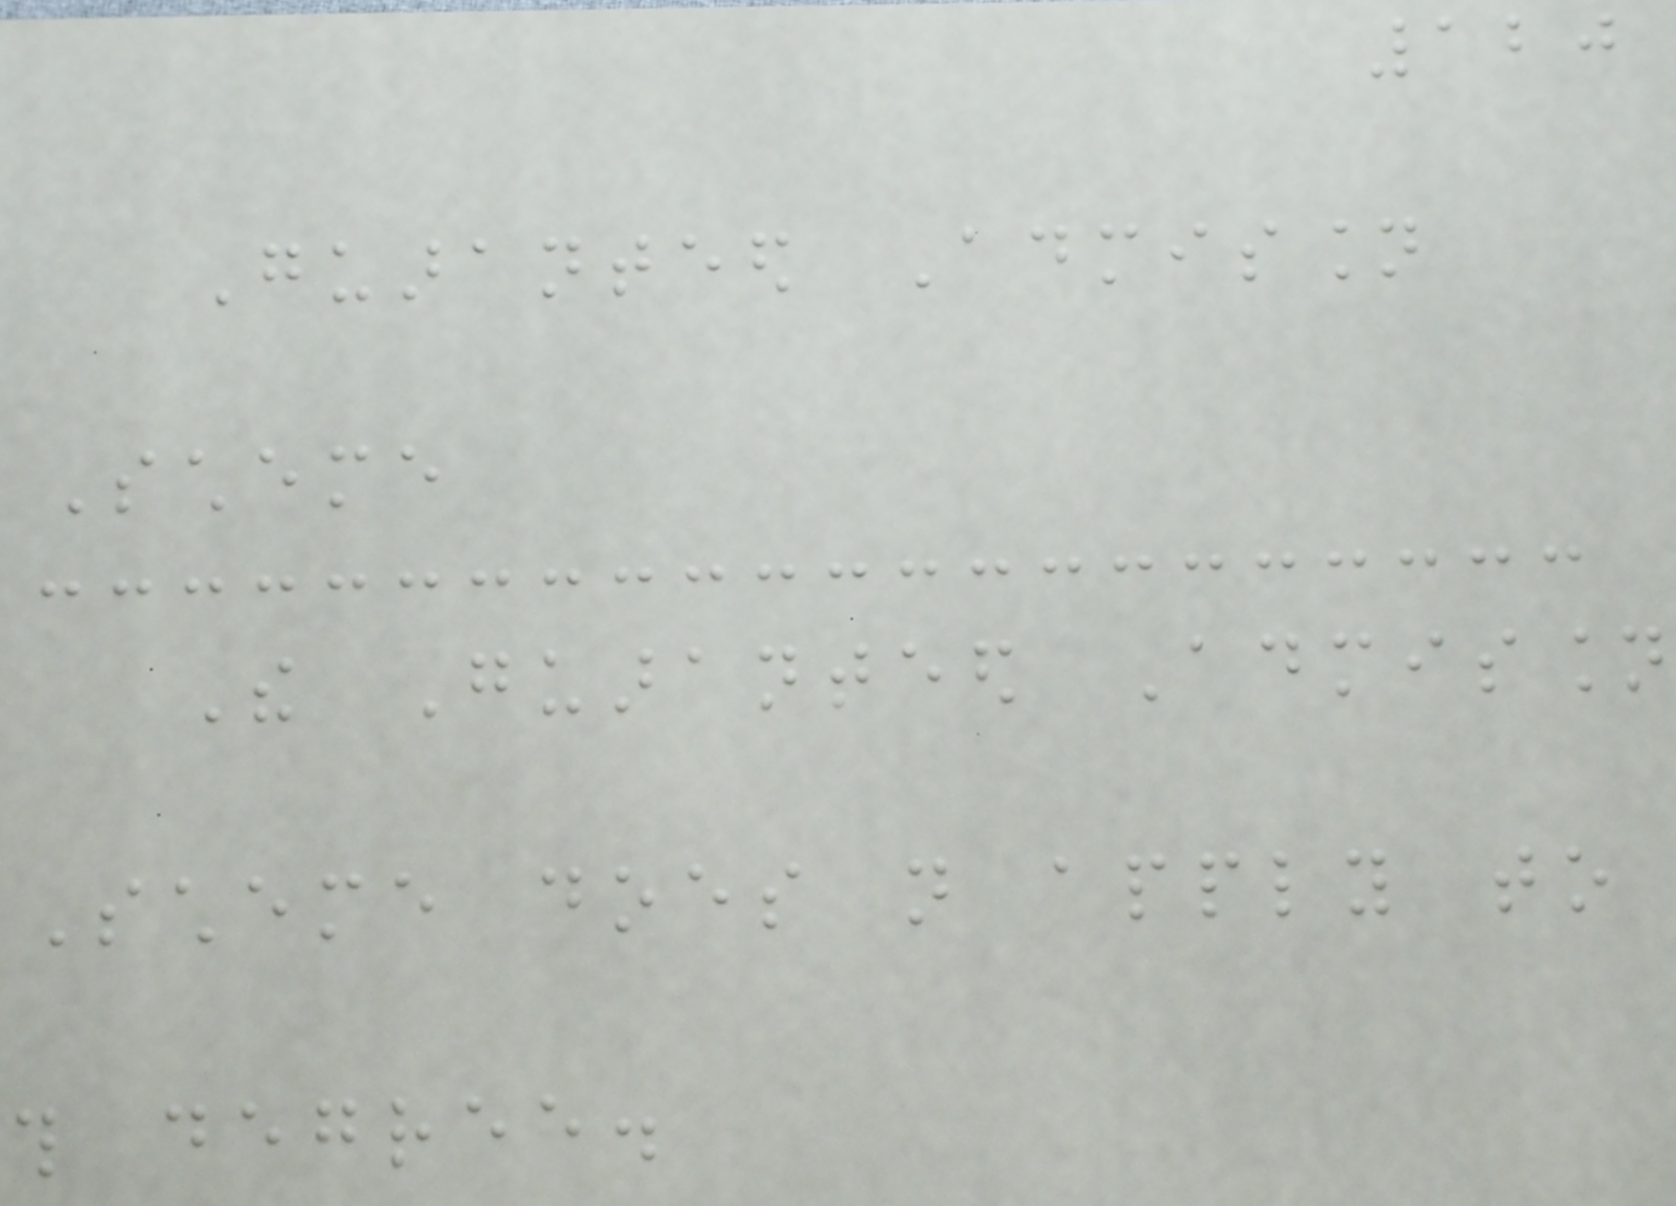120
Guaranteed Admission
Scheme
The Guaranteed Admission
Scheme does not apply to
this degree.
